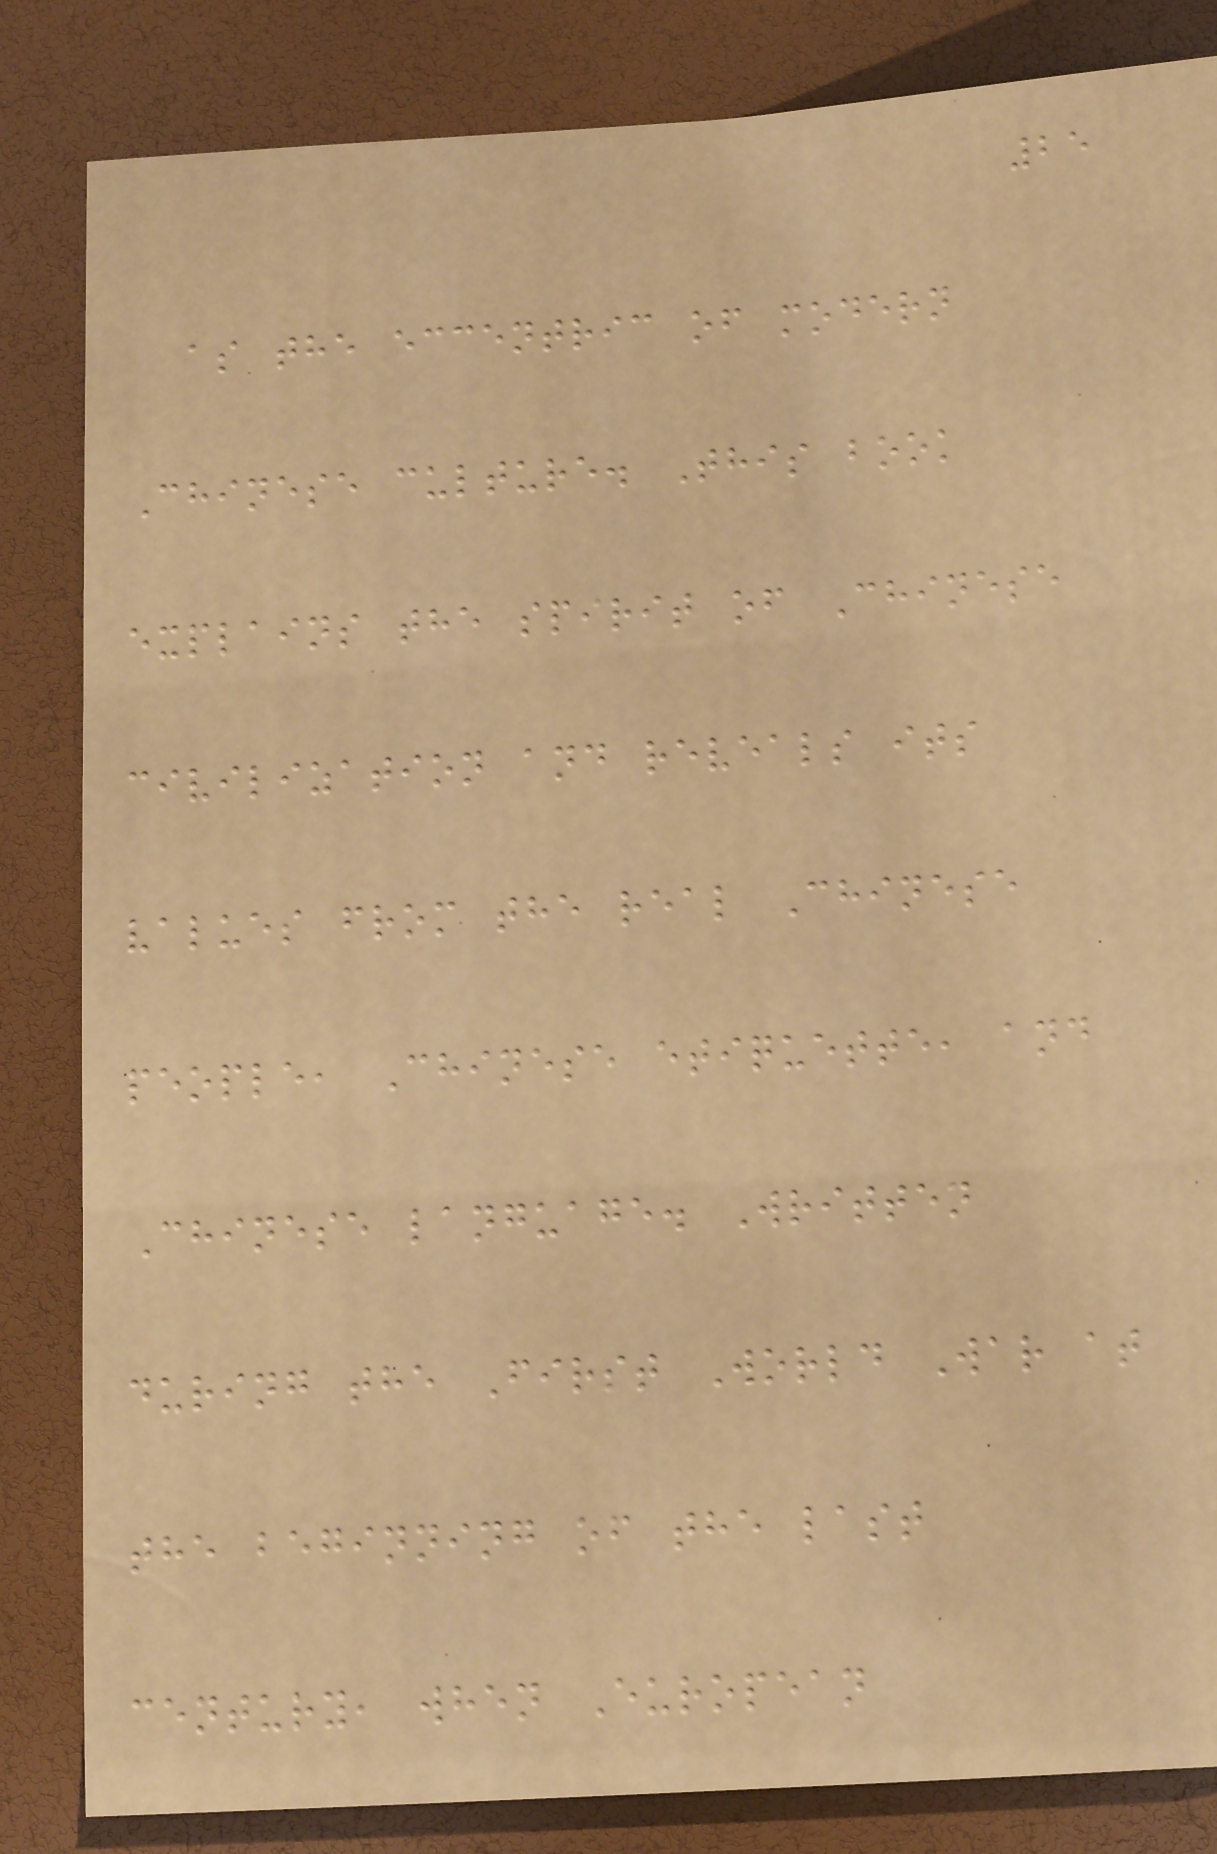25
as the eccentric of modern
Chinese culture. This book
explains the spirit of Chinese
civilization and reveals its
values from the real Chinese
people, Chinese etiquette, and
Chinese language. Written
during the First World War at
the beginning of the last
century, when European
